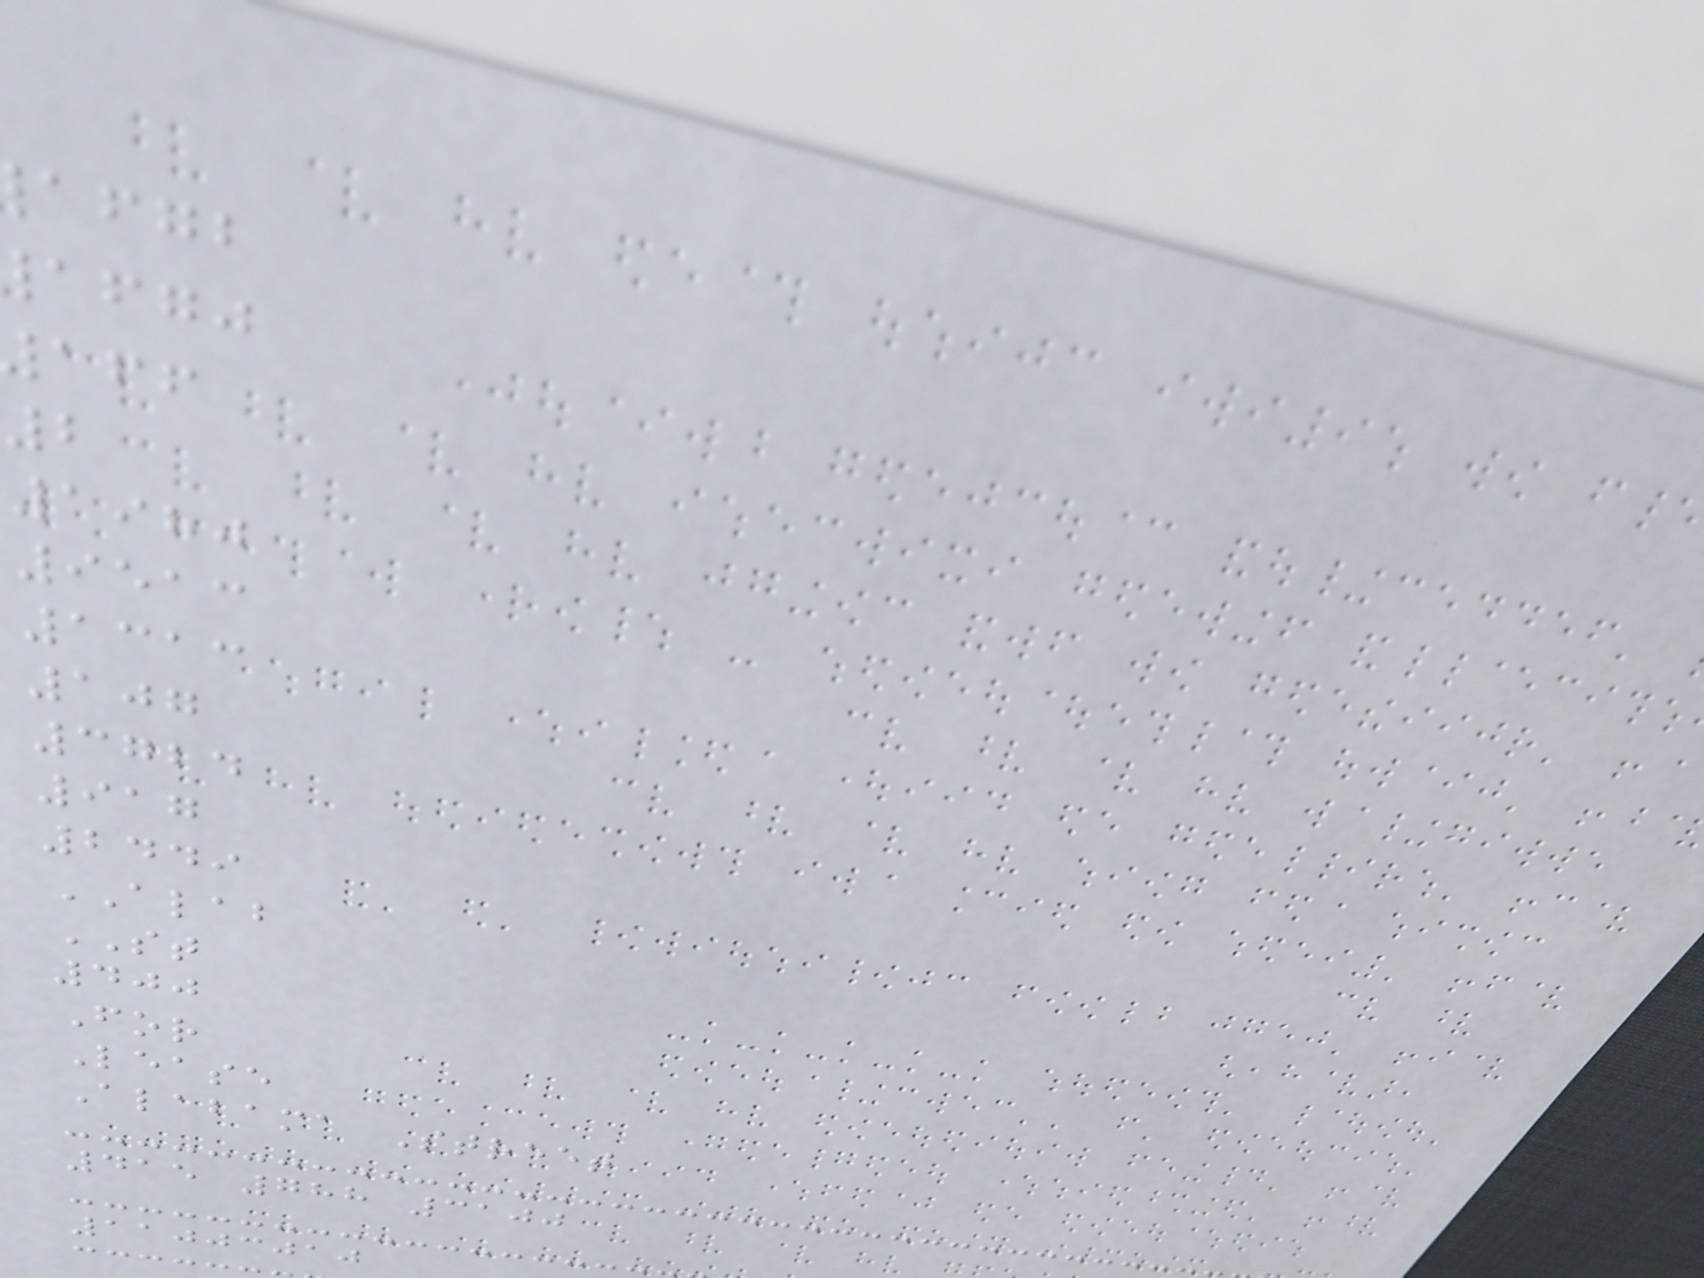afgb
afgj
2
1980
9513
1313
107
3724
917
2449
ALAB
ST
400
For
Lease
Alabama Street
415 788 3100
11003010
